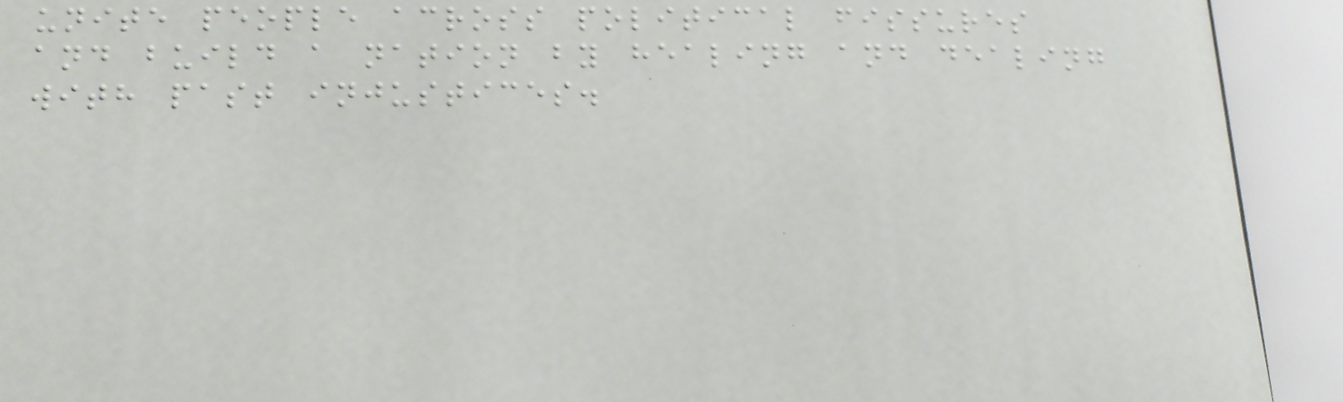unite people across political fissures
and build a nation by healing and dealing
with past injustices.
